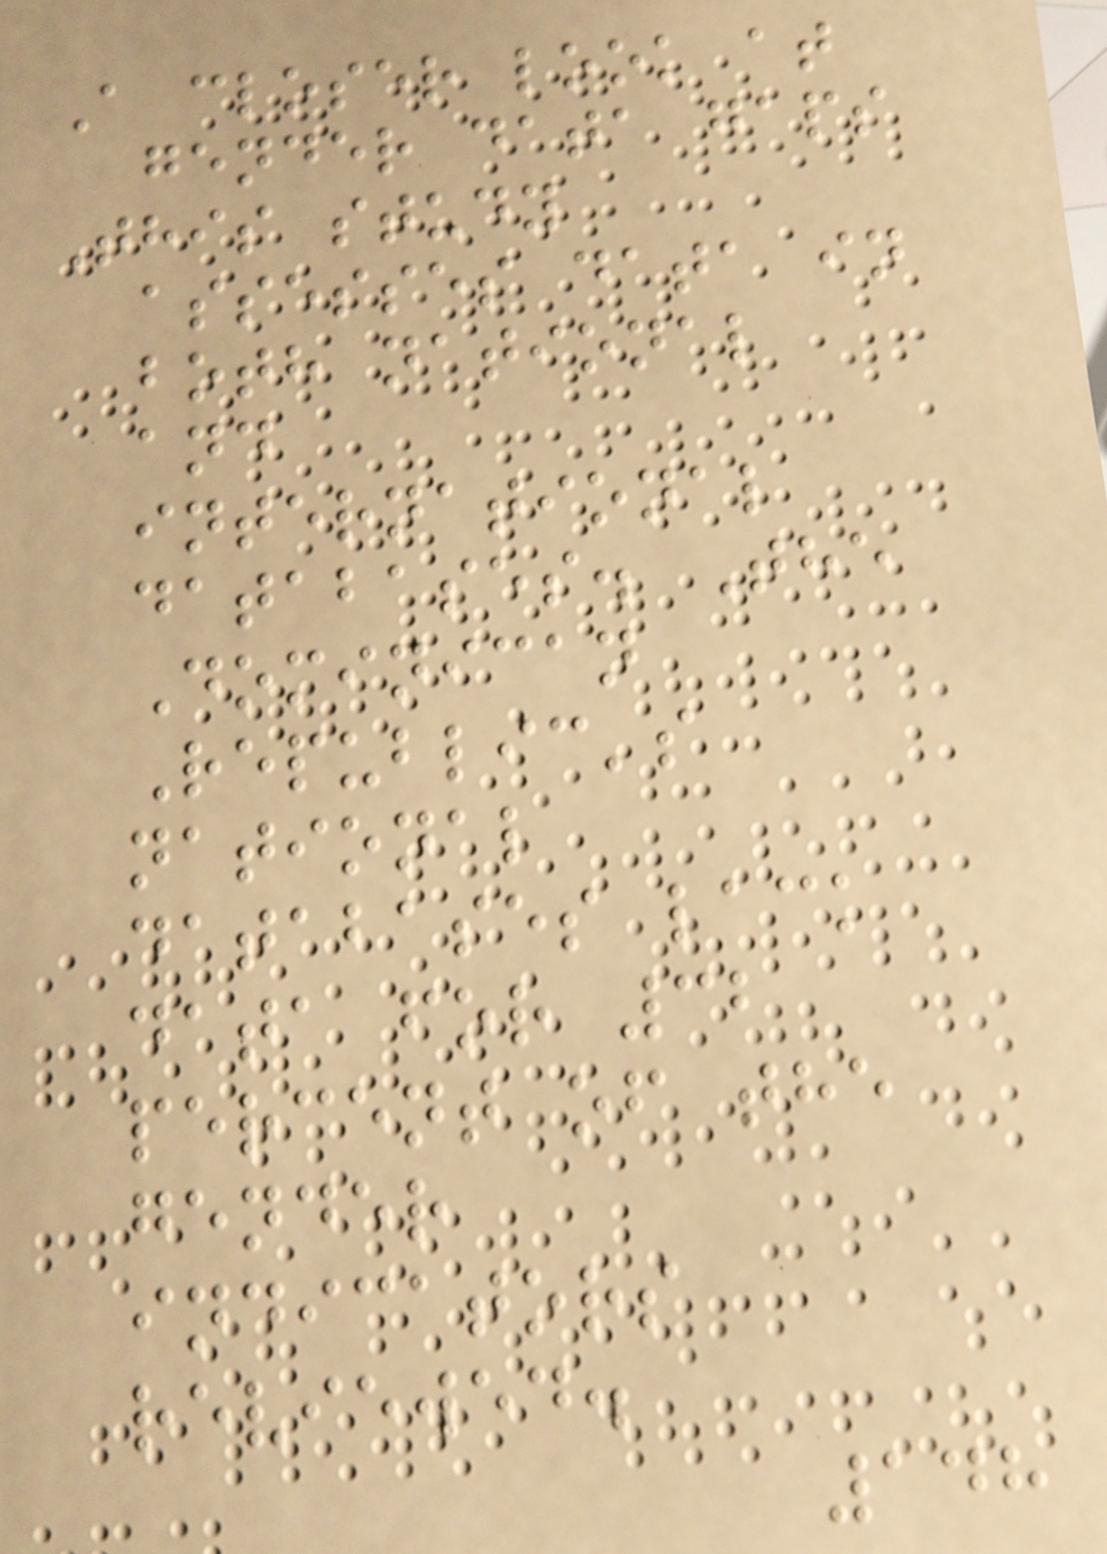A closer look at
gender data gaps
This study
assesses data in
both national
and
international
databases. The
Dominican
Republic's
national
databases lack
data for 32
percent of the
gender
indicators
reviewed.
148
